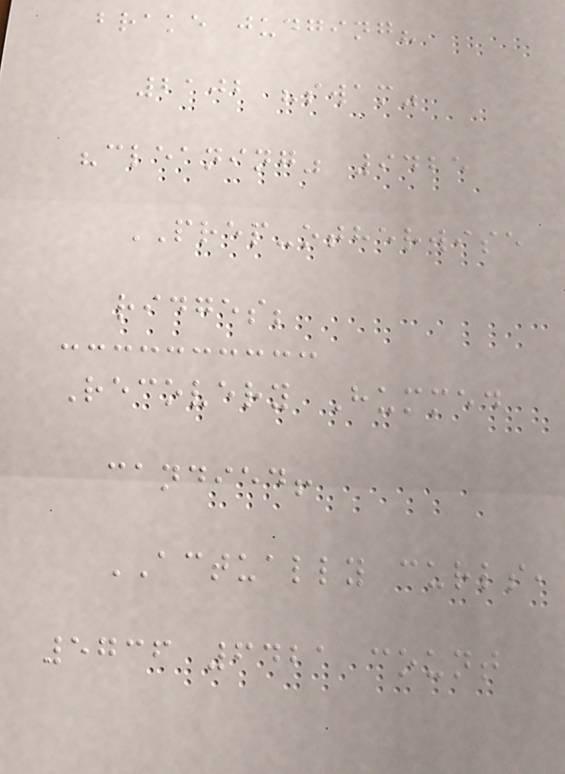brake judging?
2102 "swam"
"cleaning" 9425
PREP-otherwise
ridges;
Recovery Hummed
candied!
ACTUALLY curls,
5736 6421 count
